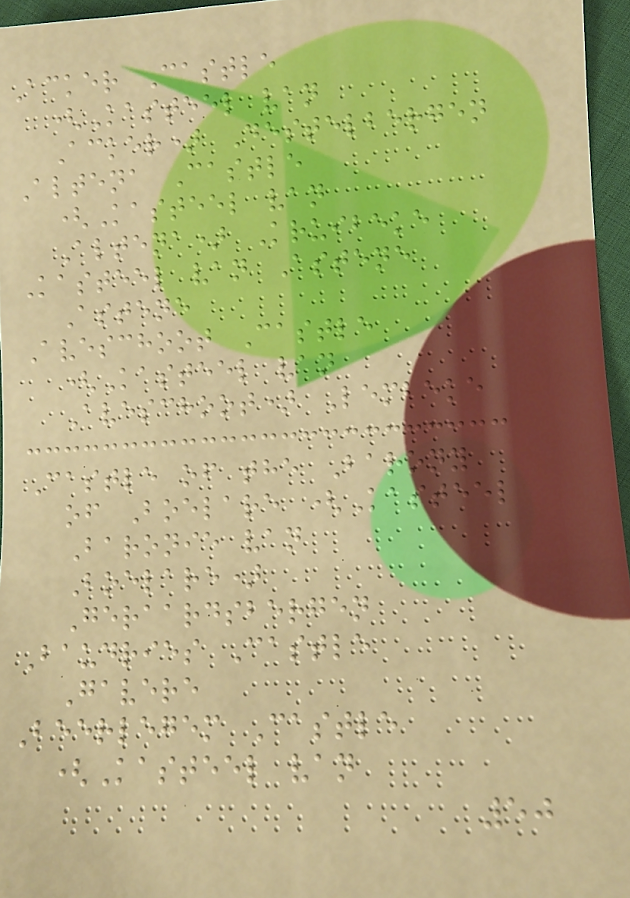Acker Castle
(Kasteel van
Acker) Destelbergen
Altena Castle
(Kasteel van
Altena) Kruibeke
Kasteel van Astene
Astene
Aveschoot Castle
(Kasteel van
Aveschoot) Lembeke
Castle of the Barony
of Boelare (Kasteel
Baronie van
Boelare)
Geraardsbergen
Baudries Castle
Gavere
Beerlegem Castle
(Kasteel van
50
